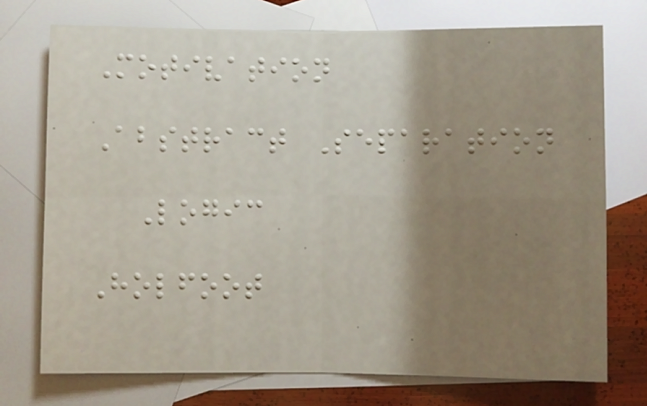Motivation
Abstract Separation
Logic
Holfoot
